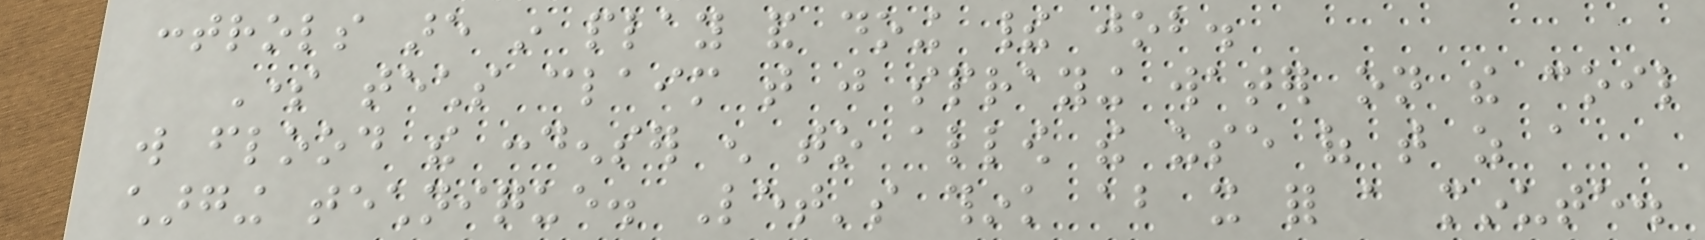controls are in play and doing their job.
Some techs claim that just spraying water on the coil
will flood the condenser enough to allow the use of that as a
charging technique. Let's think about it for a minute.
